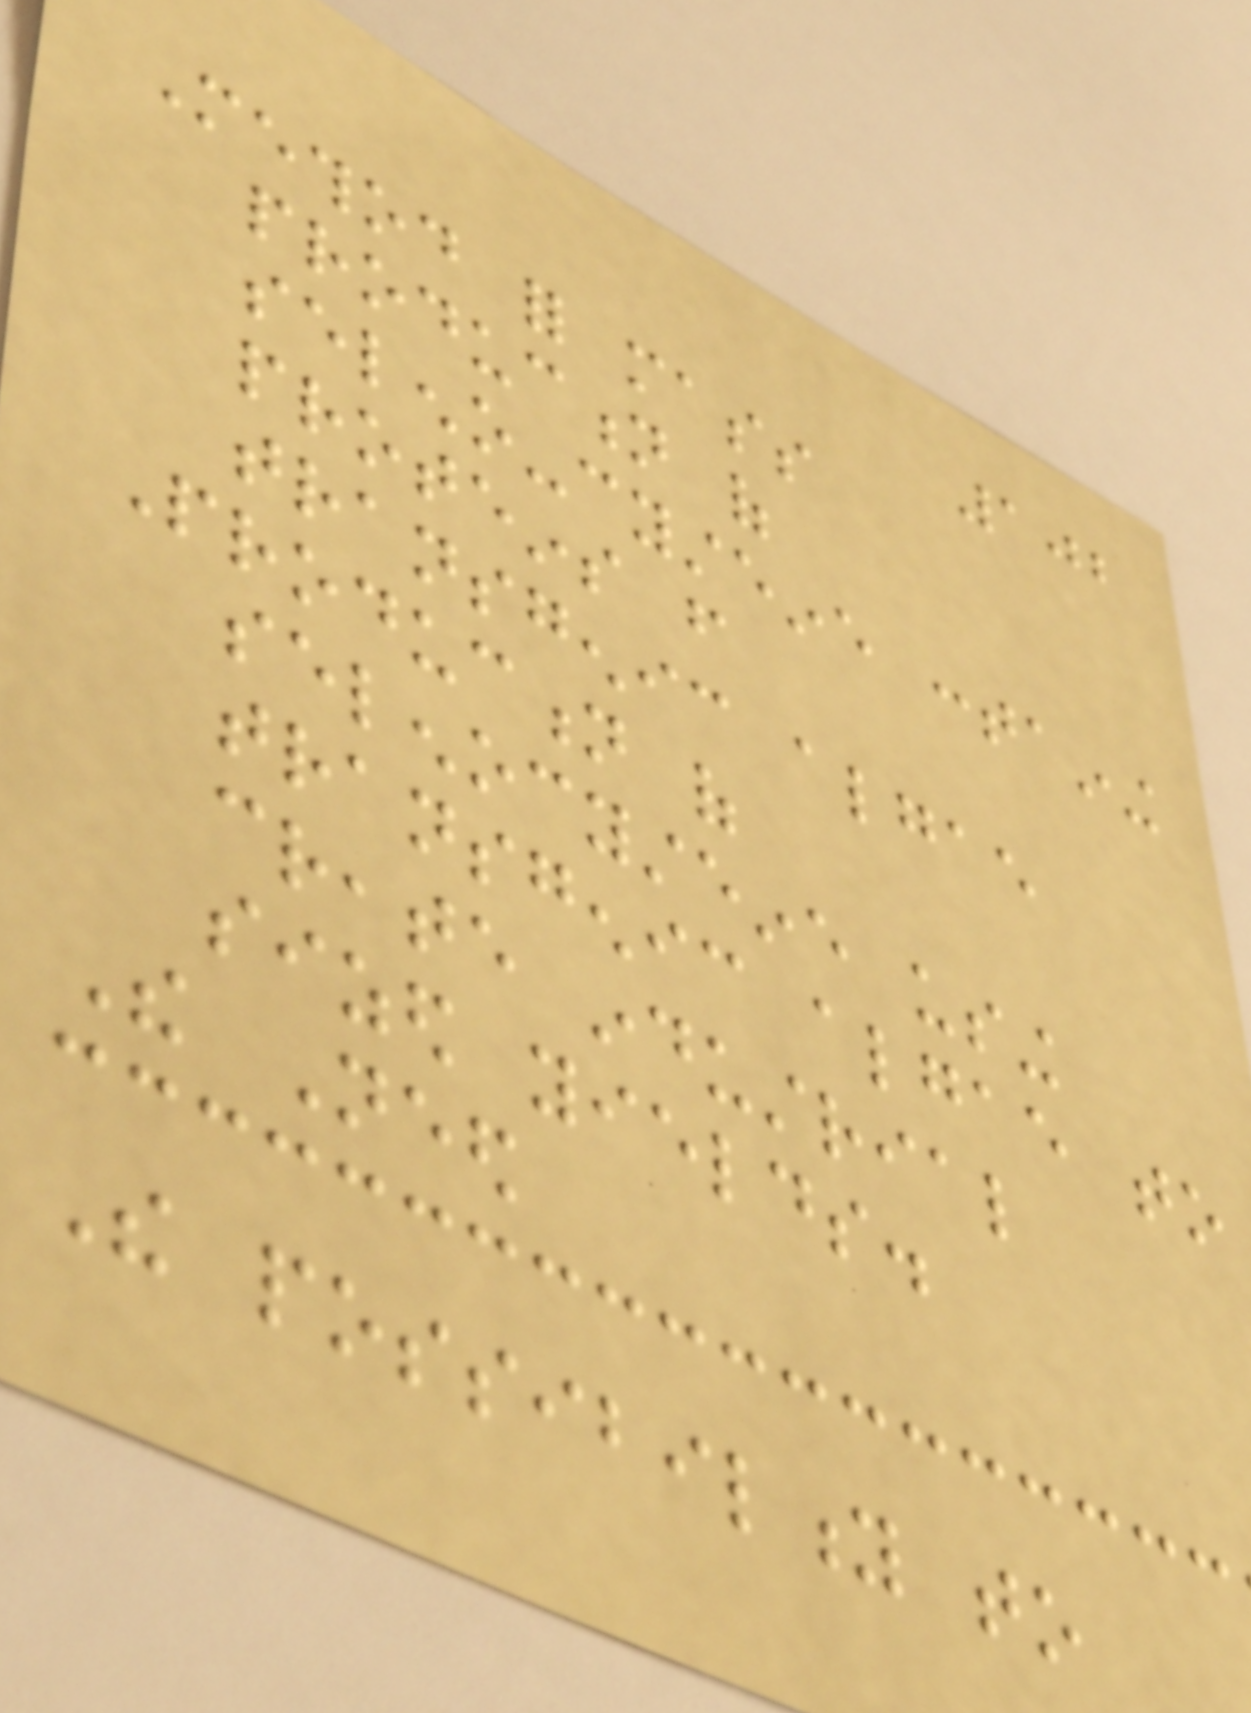102
Method for mass
production of
seleno-cysteine containing
proteins from
transgenic algae
Production of
selenocysteine using
transgenic algae to
create industrial
sized yields.
The Need
The possibility to
